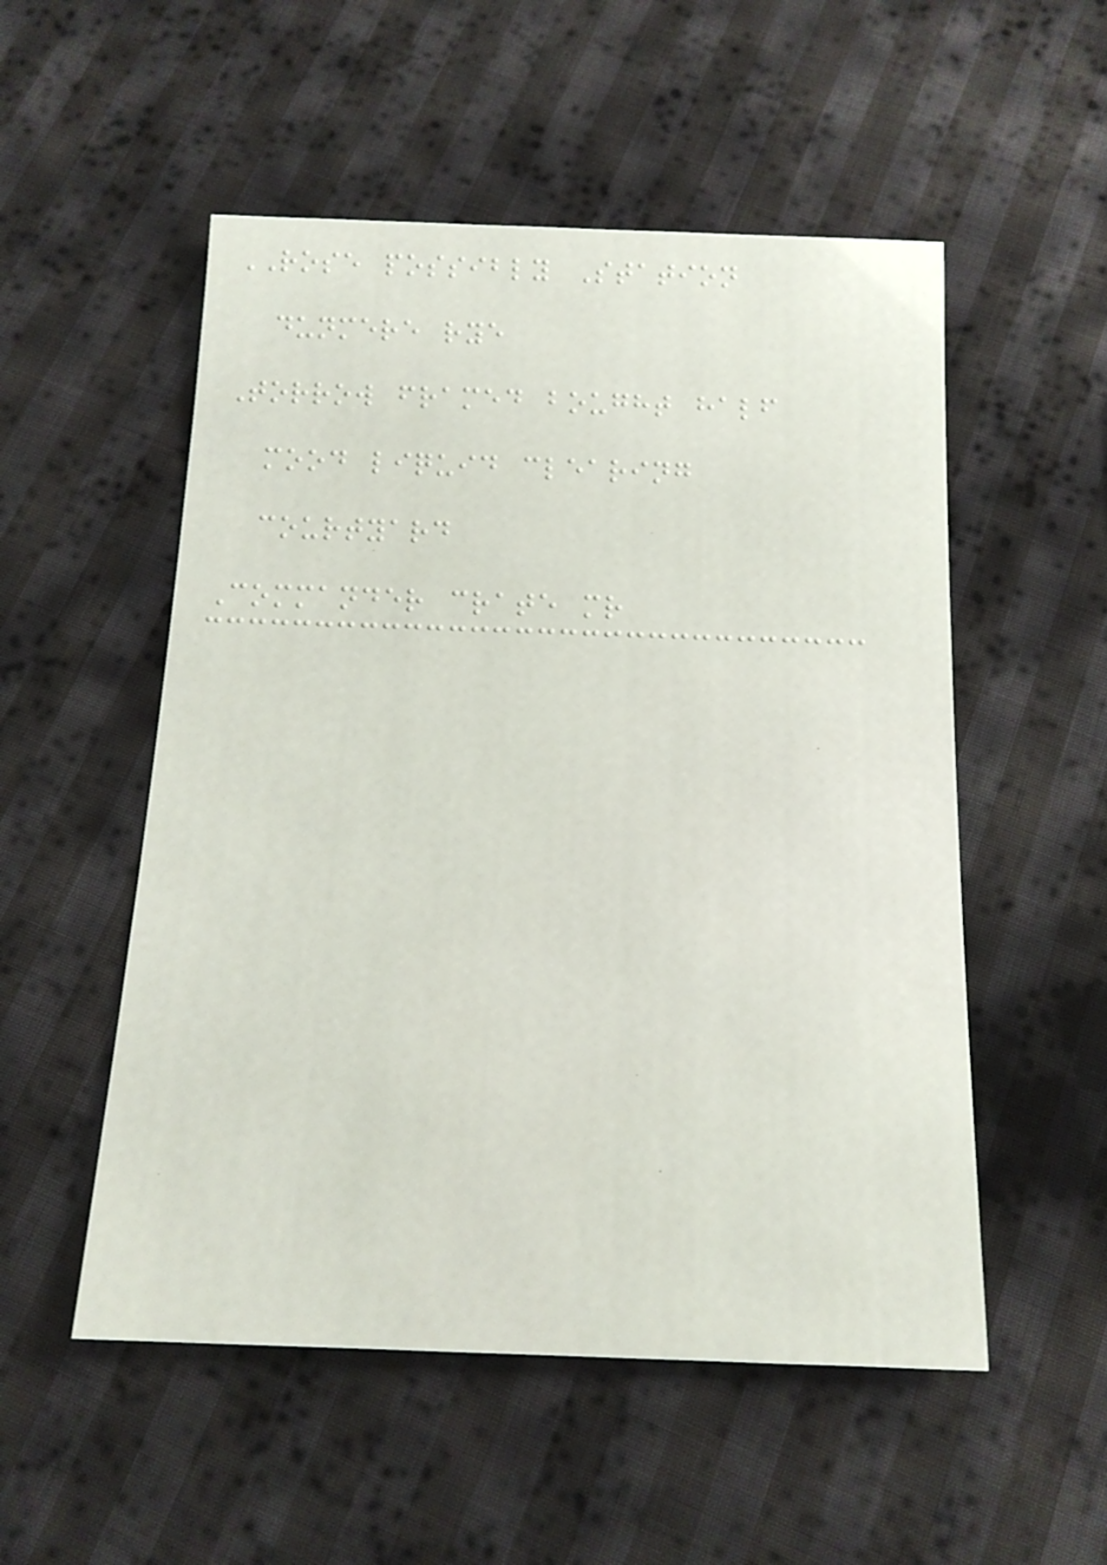ROSE possibly Station
dunmere rye
Torrow framed bought half
mood liquid clearing
courtyard
Commander crate mr
